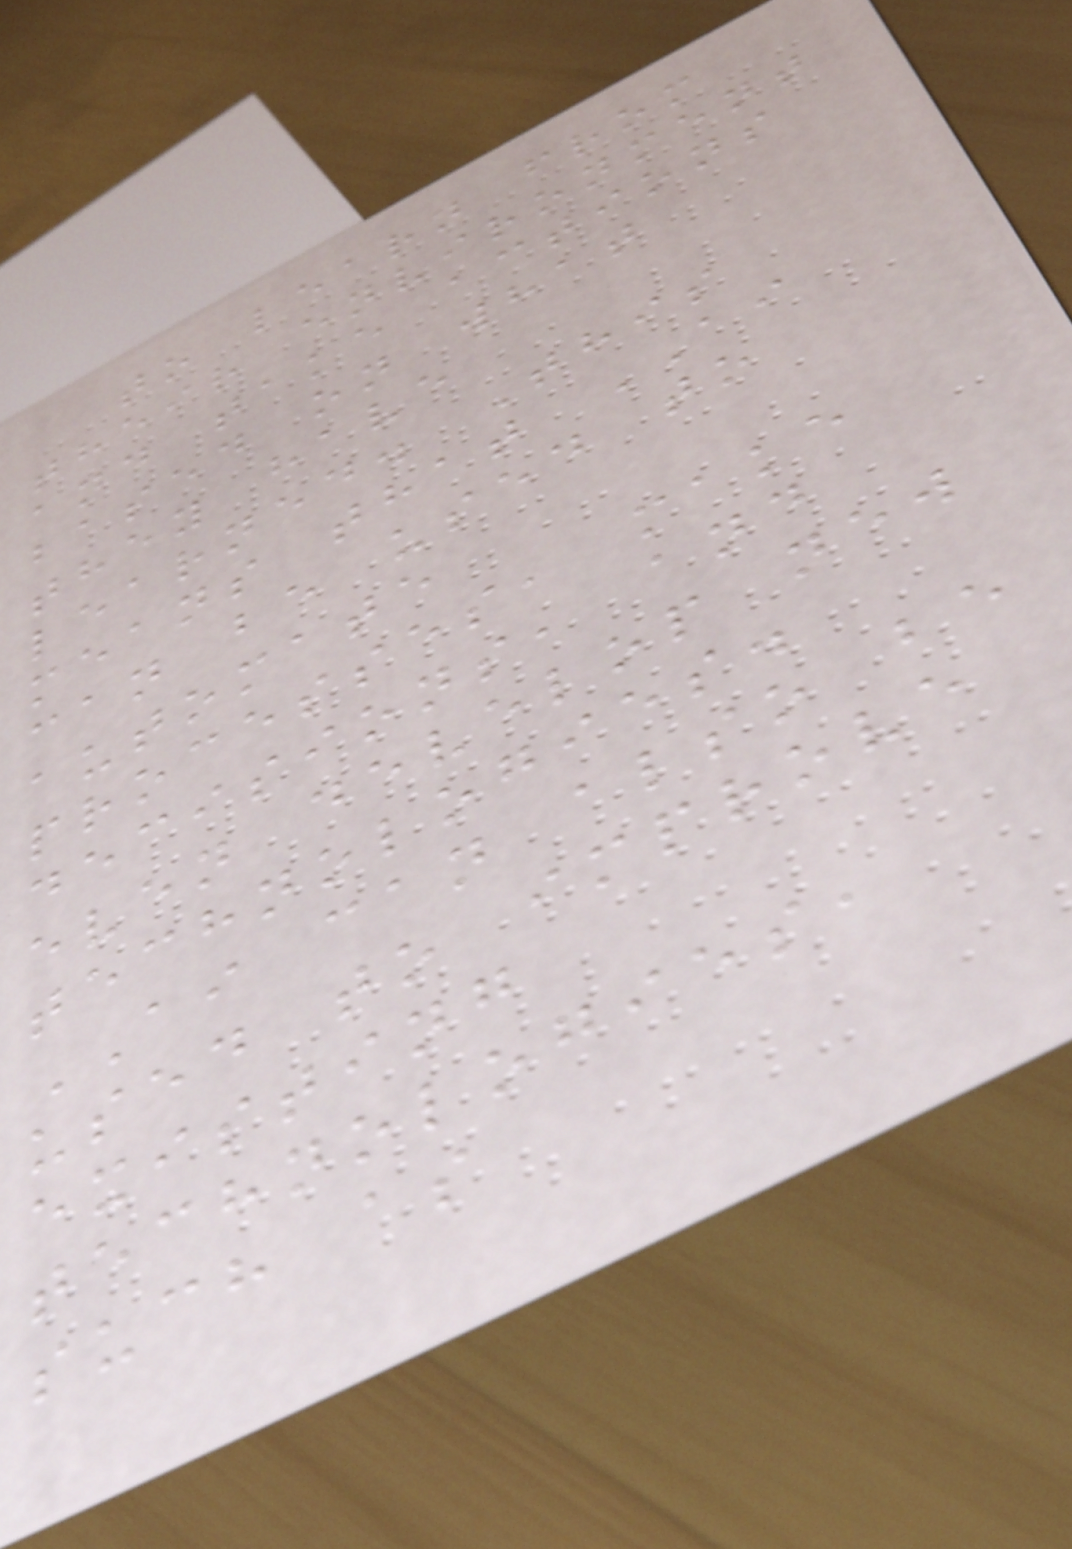to learn from
their environment
and take actions
based on what
they have
learned. This
means that AI
can be used to
automate
processes, make
decisions, and
even develop new
technologies.
AI can also be
used to improve
existing
technologies,
such as
